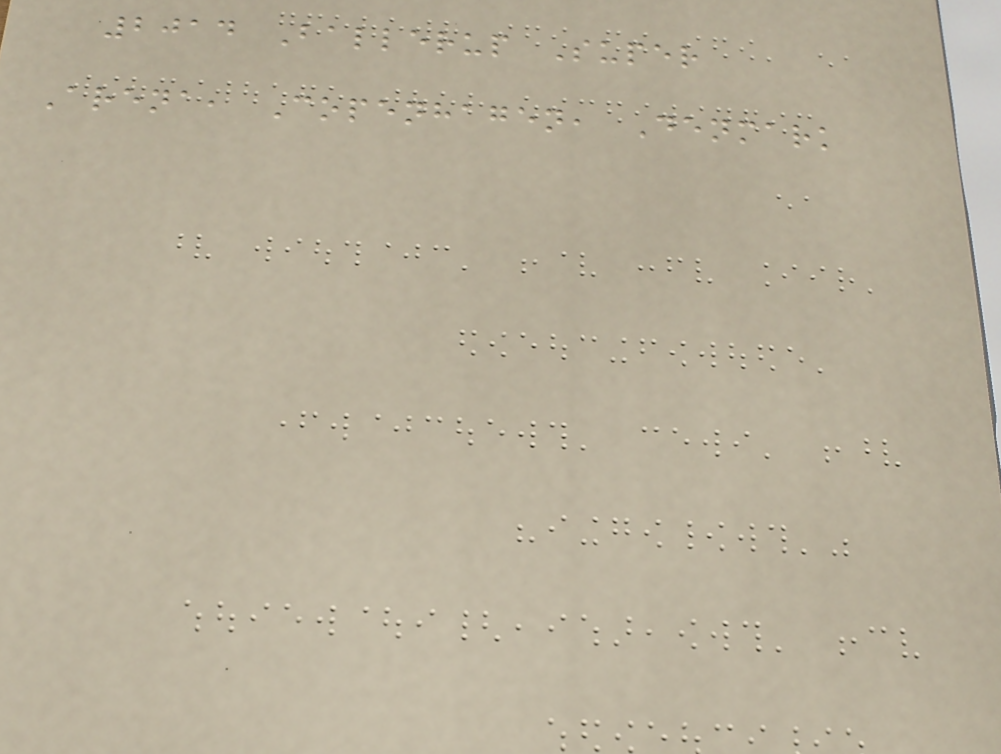2014 Ballerup Super
Arena, Copenhagen, Denmark
